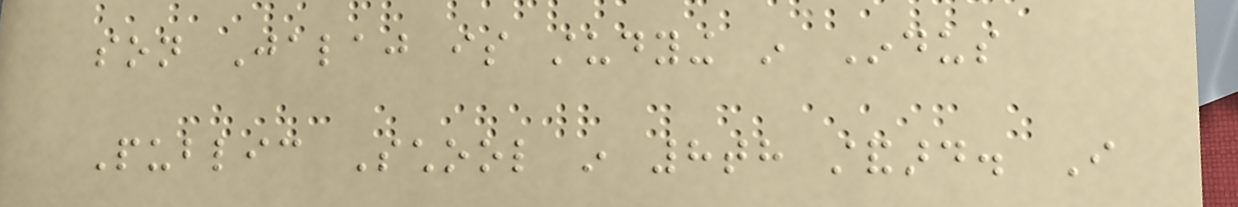son Jalaj is studying in Indus
Public School in 8th standard. I
